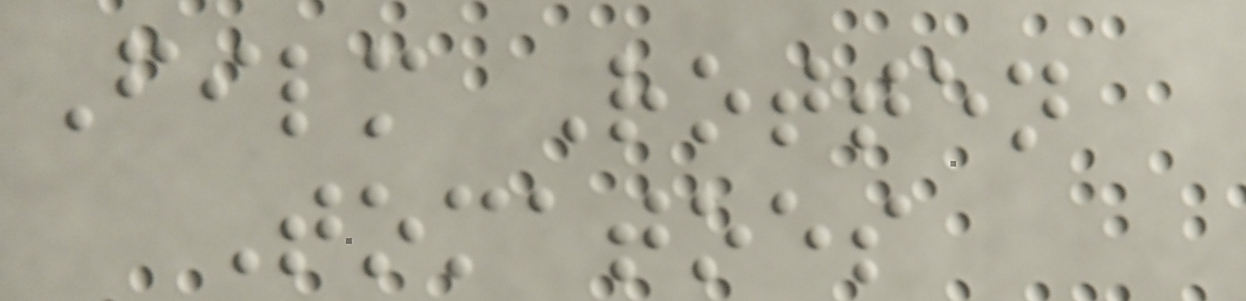Film Rotten
Tomatoes
